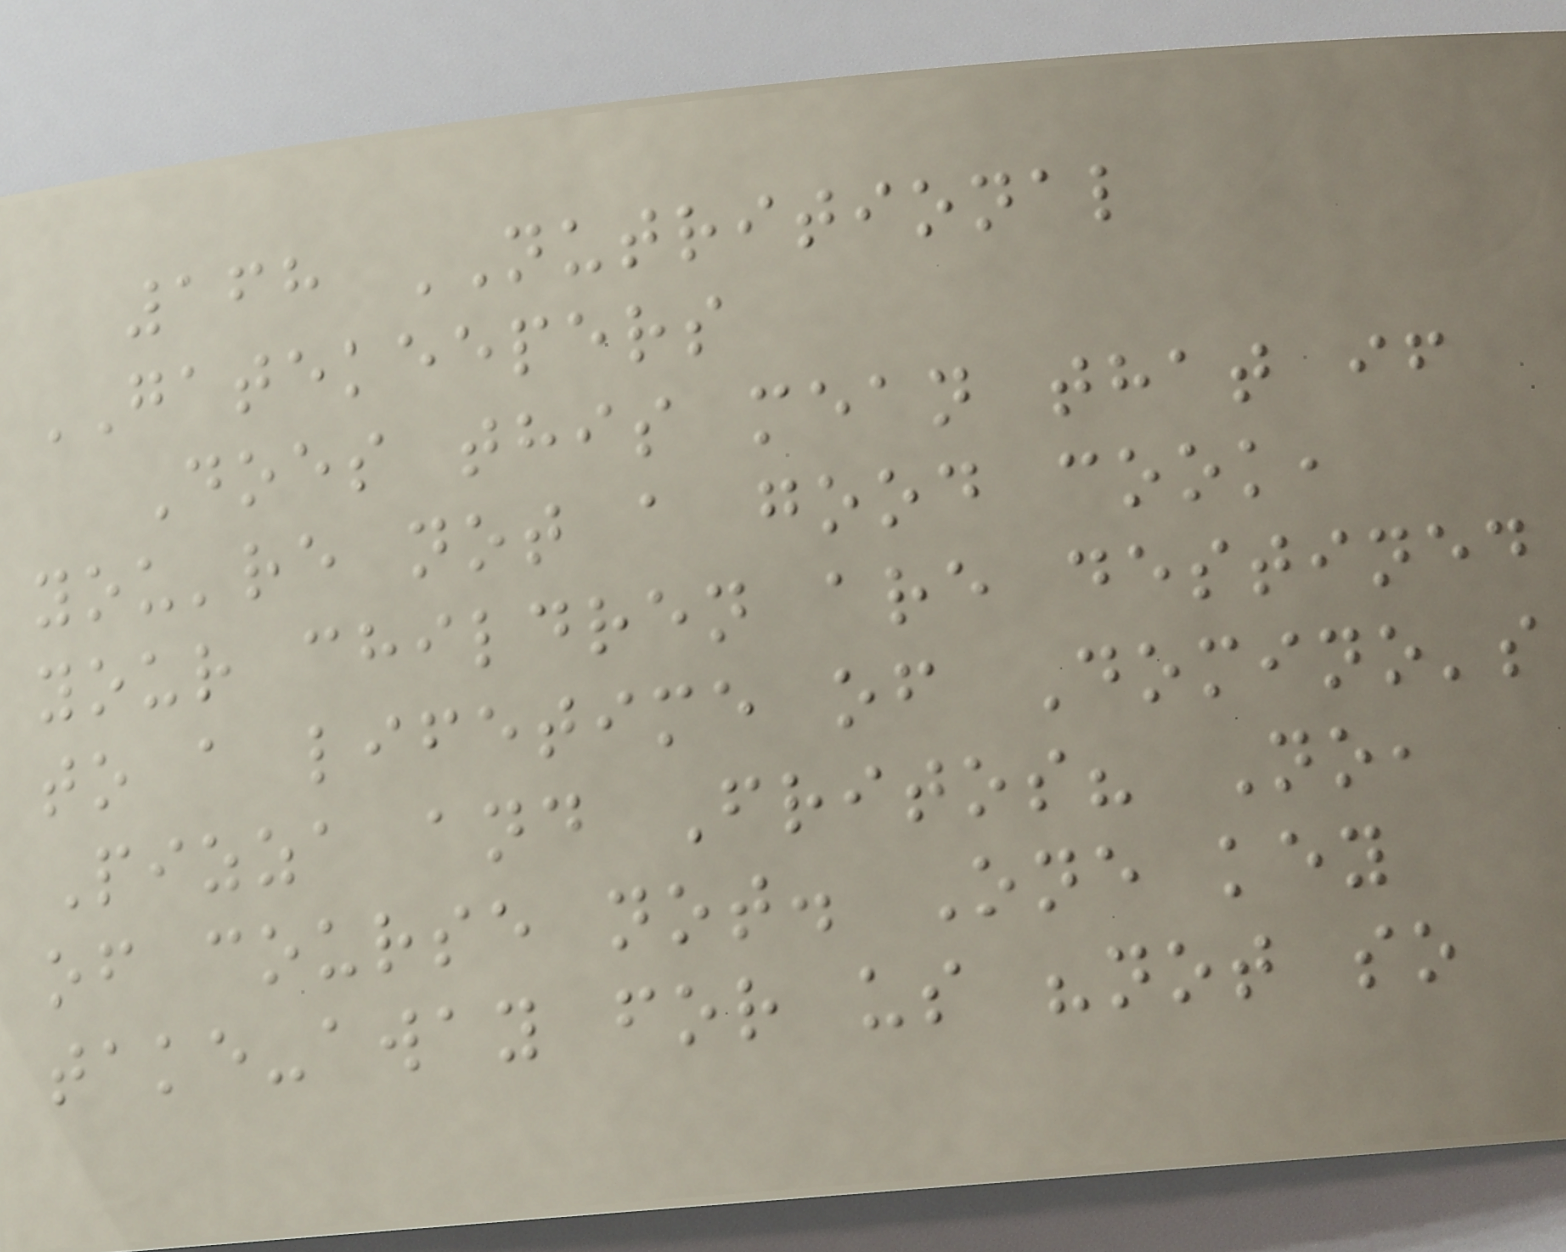168 NUTRITIONAL
GATEKEEPERS
Does this mean that if
you're not a good cook,
your children are destined
to a lifetime of Domino's
Pizza and Fritos? No,
of course not. One key
take-away for us "not so
